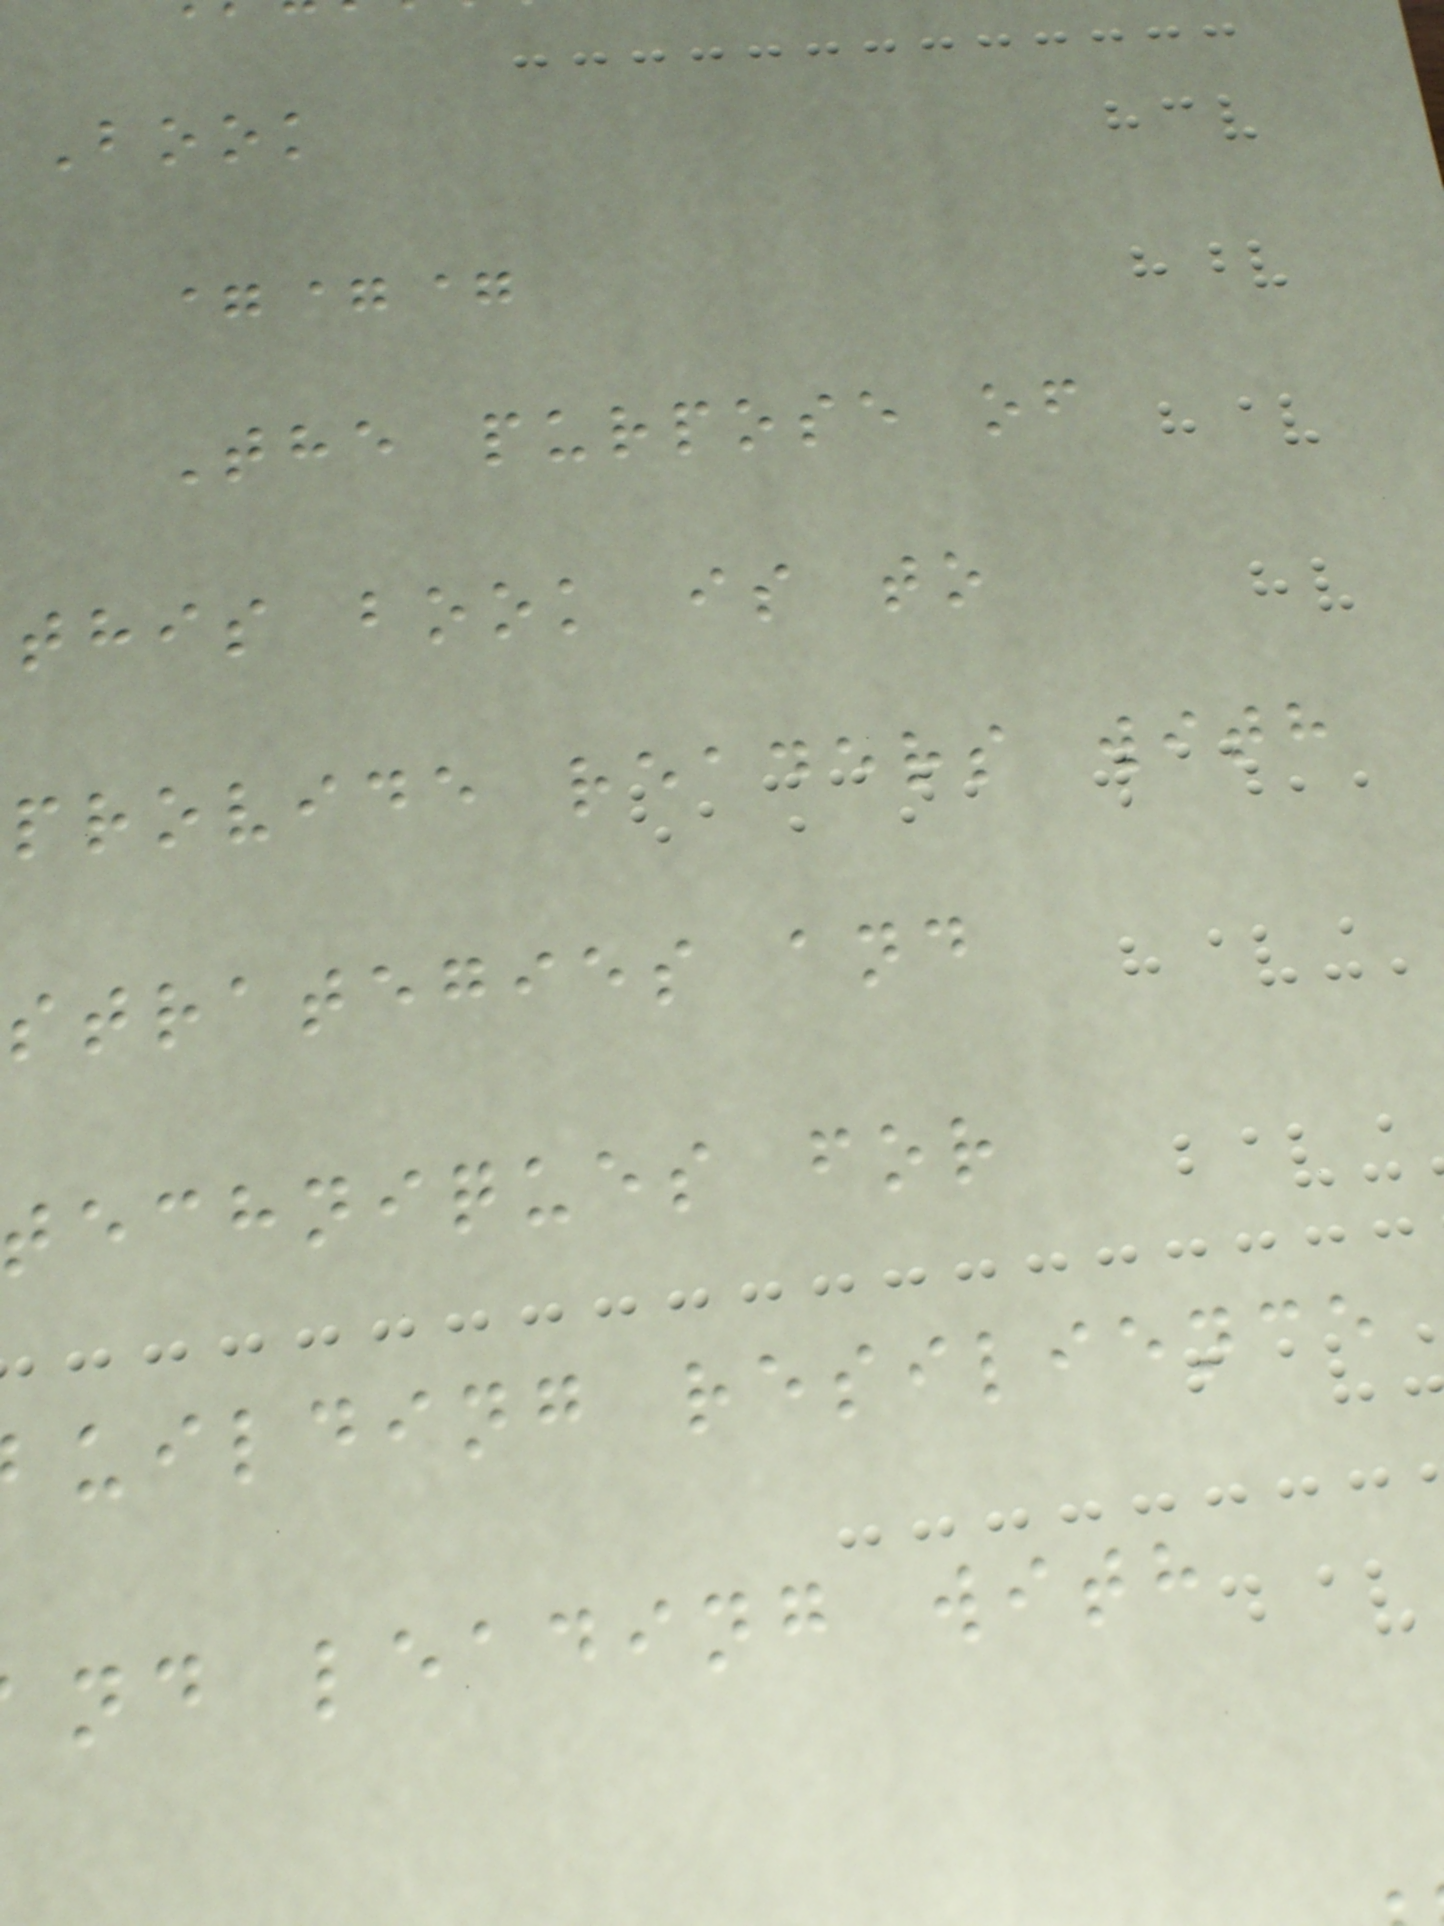Book
===
The purpose of
this book is to
provide readers with
strategies and
techniques for
uilding resilience
nd leading with
